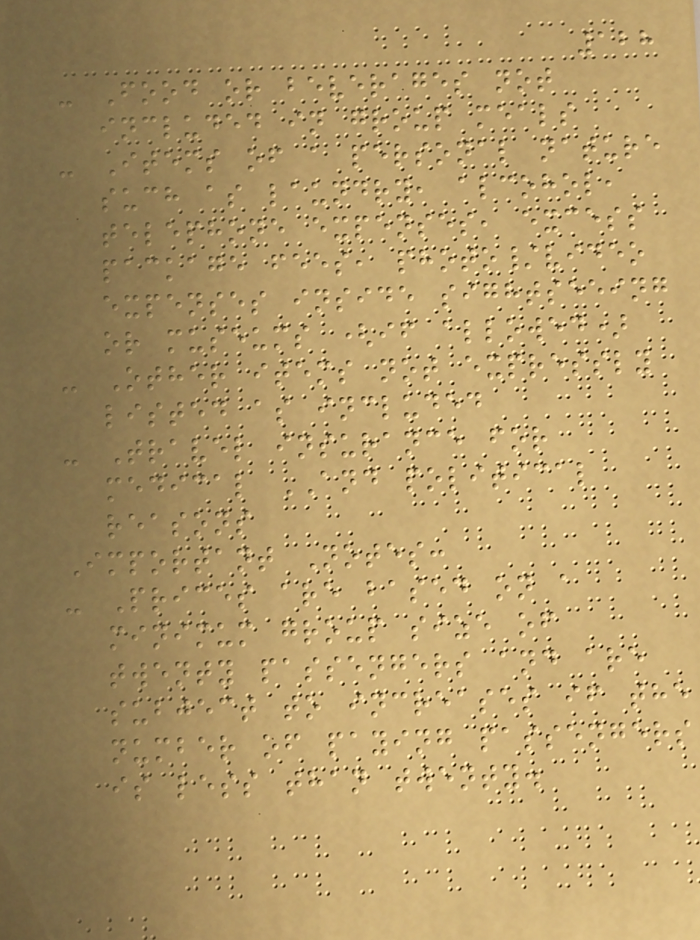128
- Food or beverages not
included in group meals
- Items of a personal nature
such as laundry, alcohol,
telephone expenses, excess
package fees, photo/video
expenses inside sightseeing
or museums (if allowed)
- Other items not expressly
listed as included
- Travel insurance for
medical AND political
reasons
Important Notes:
- Prices are based on a
minimum group size of
twenty passengers and are
subject to increases if the
number of paying passengers
is less than twenty.
